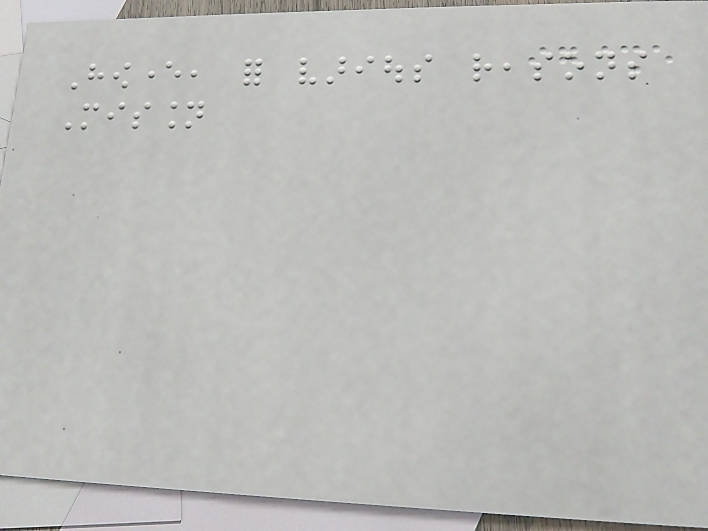However, for various reasons
Mission
